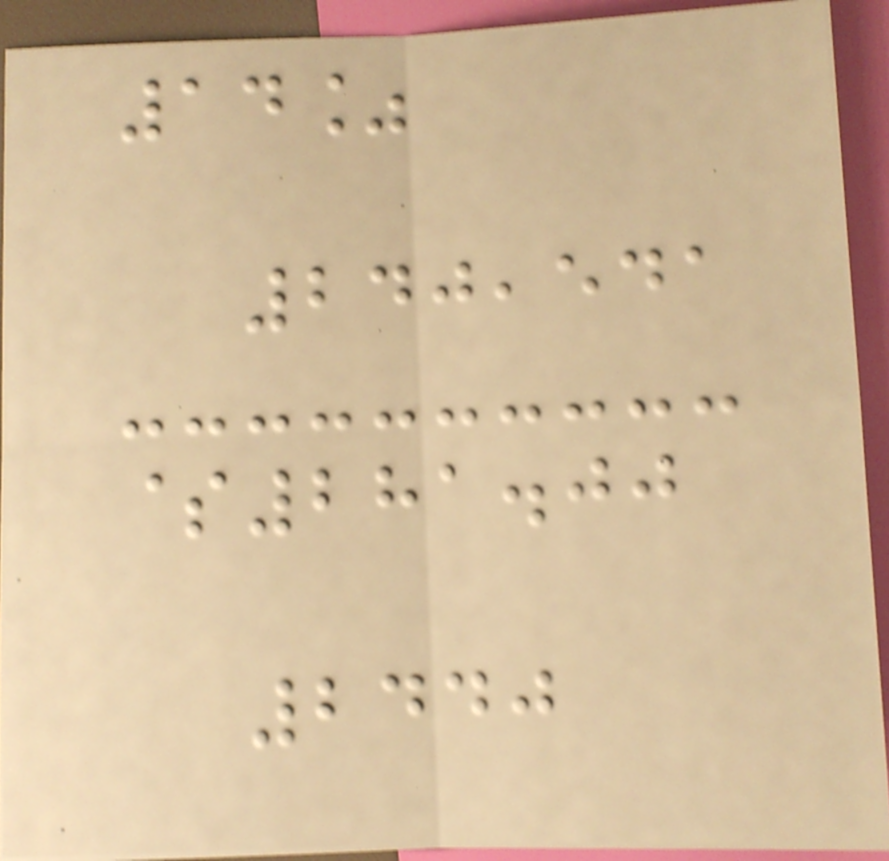14%
240,541
$281.00
2440
